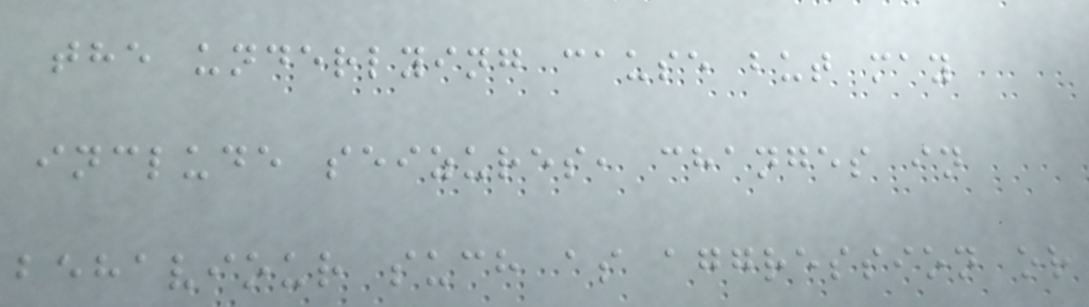the underlying cause but may
include seizures, changes in
behaviour such as aggression or
